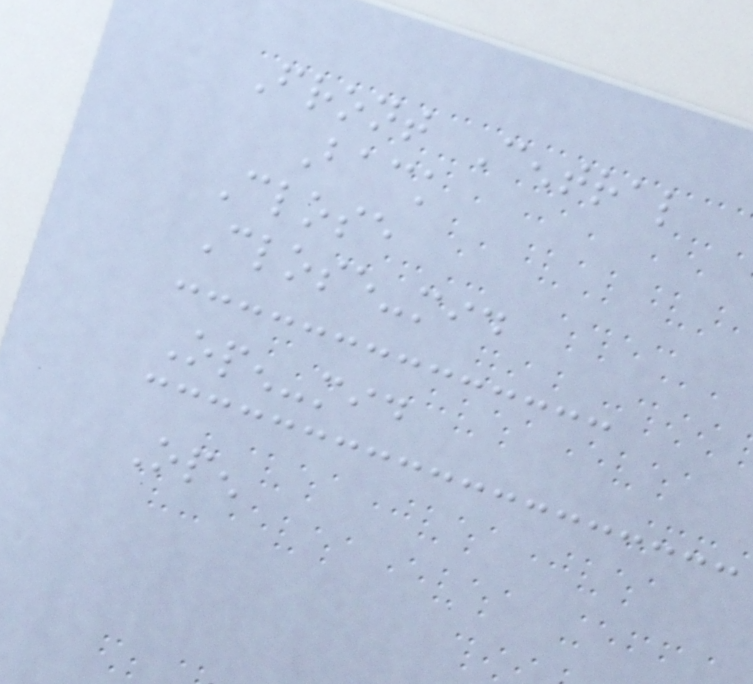Front Central
Back
Close
Close-mid
Open-mid
Open
